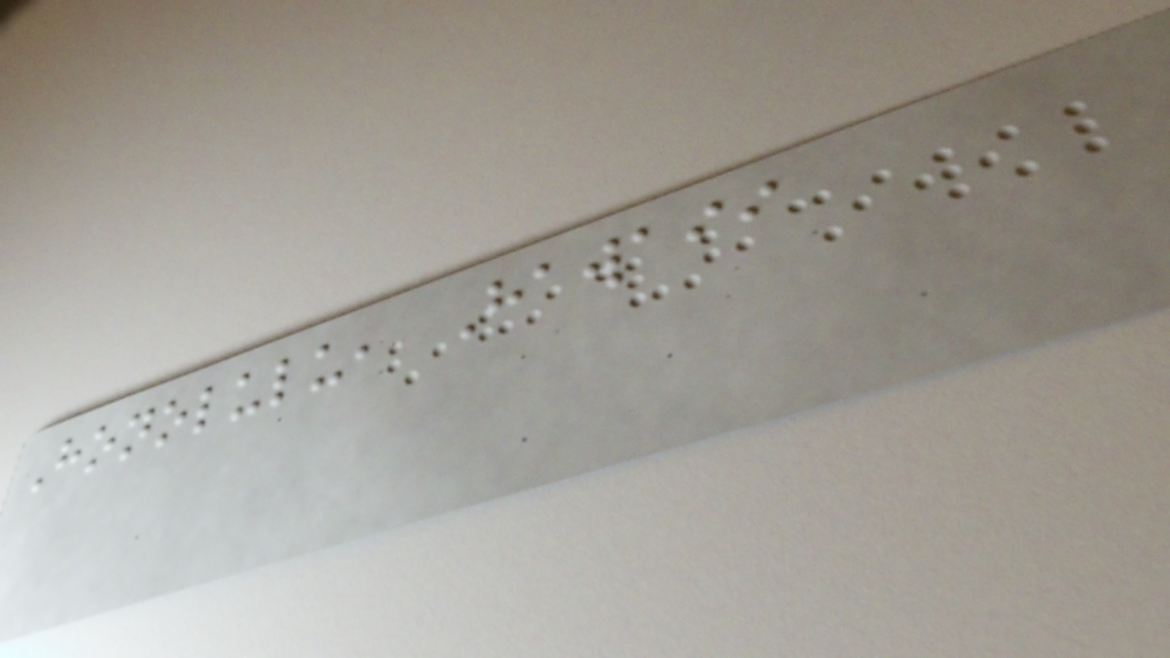Honolulu, Hawaii
